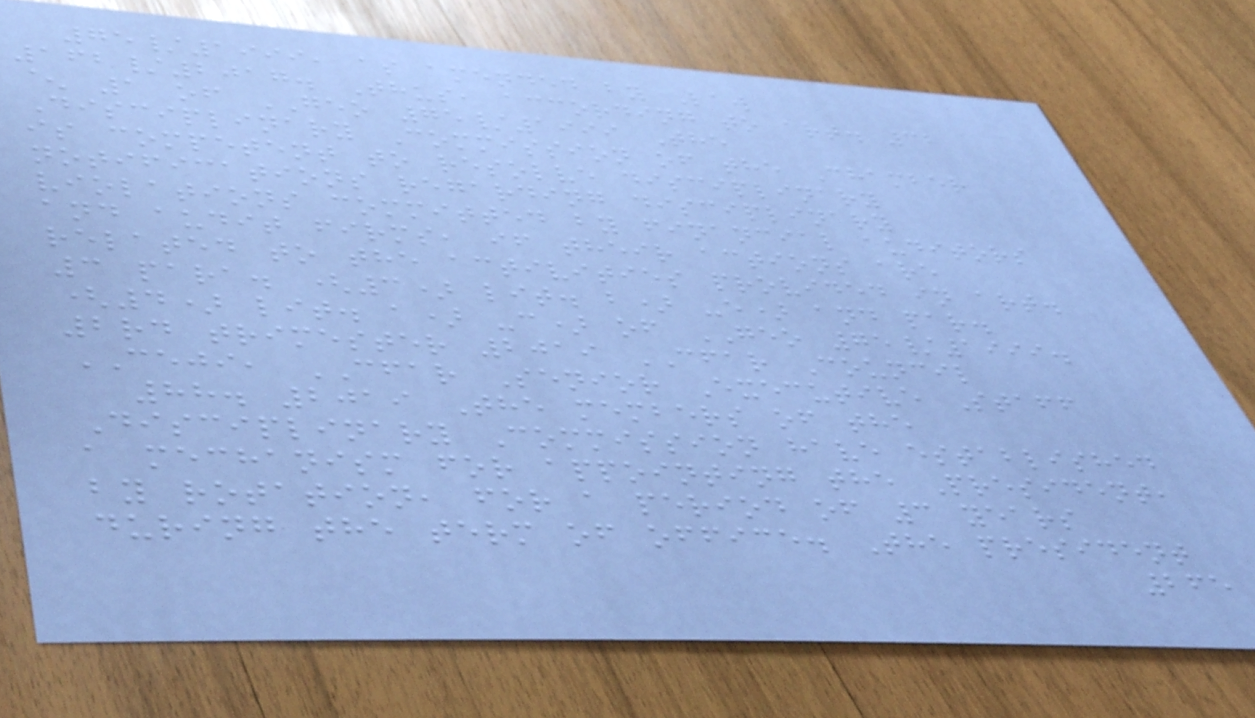75/1999, as amended by Law
162/2017. Thus, according to art. 32
^ 1 of GEO 75/1999 The
Disciplinary Commission of the Chamber
is competent to resolve disciplinary
notifications regarding disciplinary
violations committed by financial auditors
and audit firms, if their actions are
related to the activities provided in art.
3 para. (3) lit. b) -e) and par.
(4) lit. a) -c) of GEO 75/1999.
2rd trimester 2019 CFAR Council
CEJI, CFAR Senior Executive Staff
88. 2019 The members of the
Disciplinary Commission have established
a mechanism for appointing the President,
by rotation, for a period of 3 years
during the term of office. The president
265
